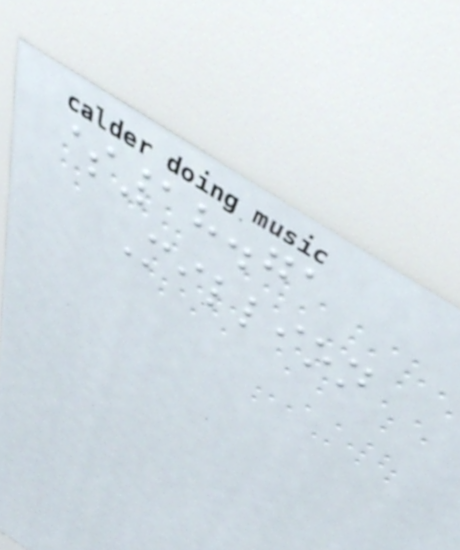$18.71
Million
